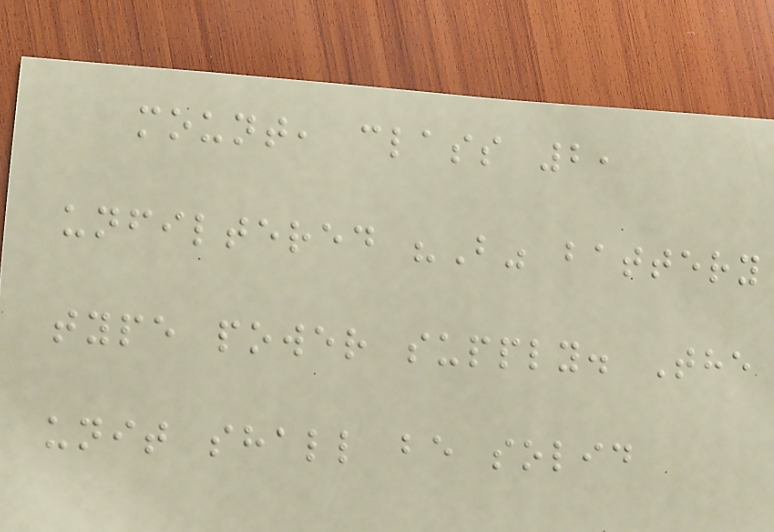mount, class 2,
unfiltered "B" battery
type power supply. The
unit shall be solid
